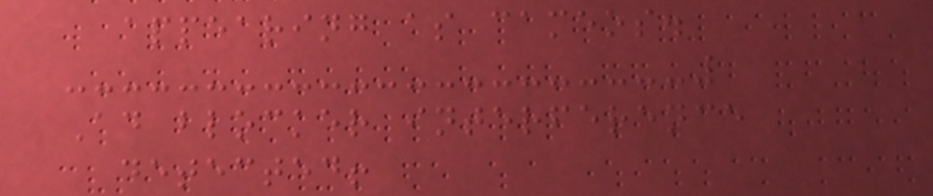appearing as cameos.
Ad blocker interference
detected!
